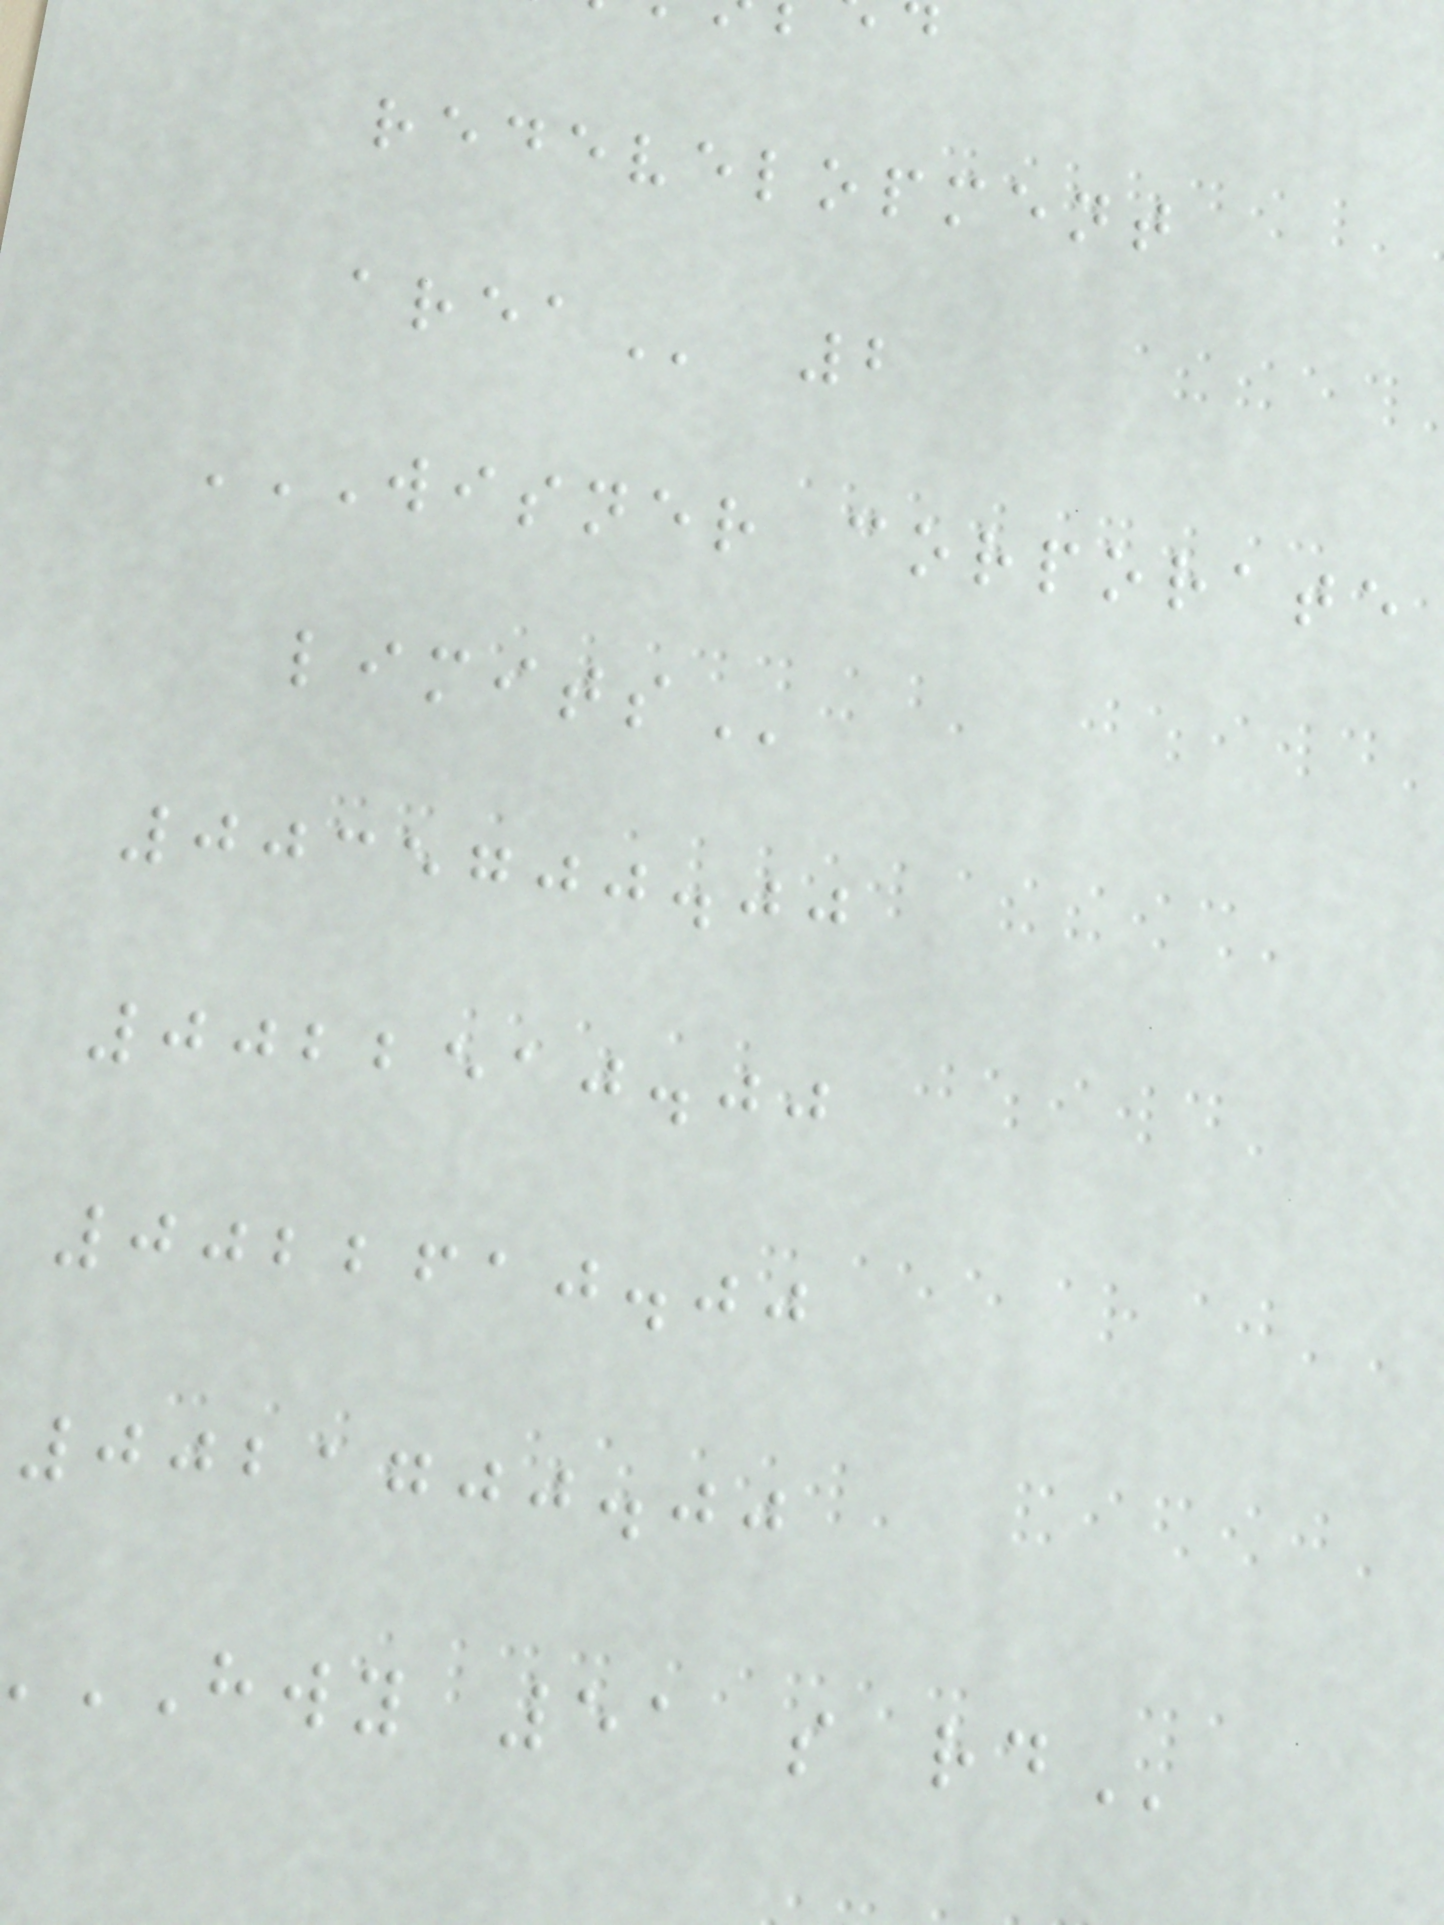redevelopment
WISNER CORPORATE
0035700.00
0022510.00
0022610.00
0021700.00
HWY 51 s
